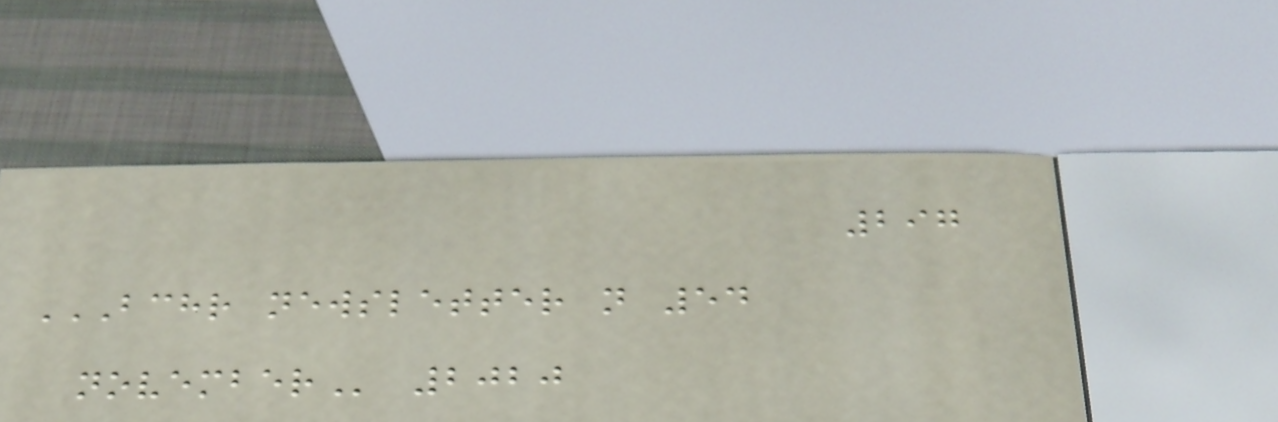297
BCHR NEWSLETTER N 54
NOVEMBER 2020
